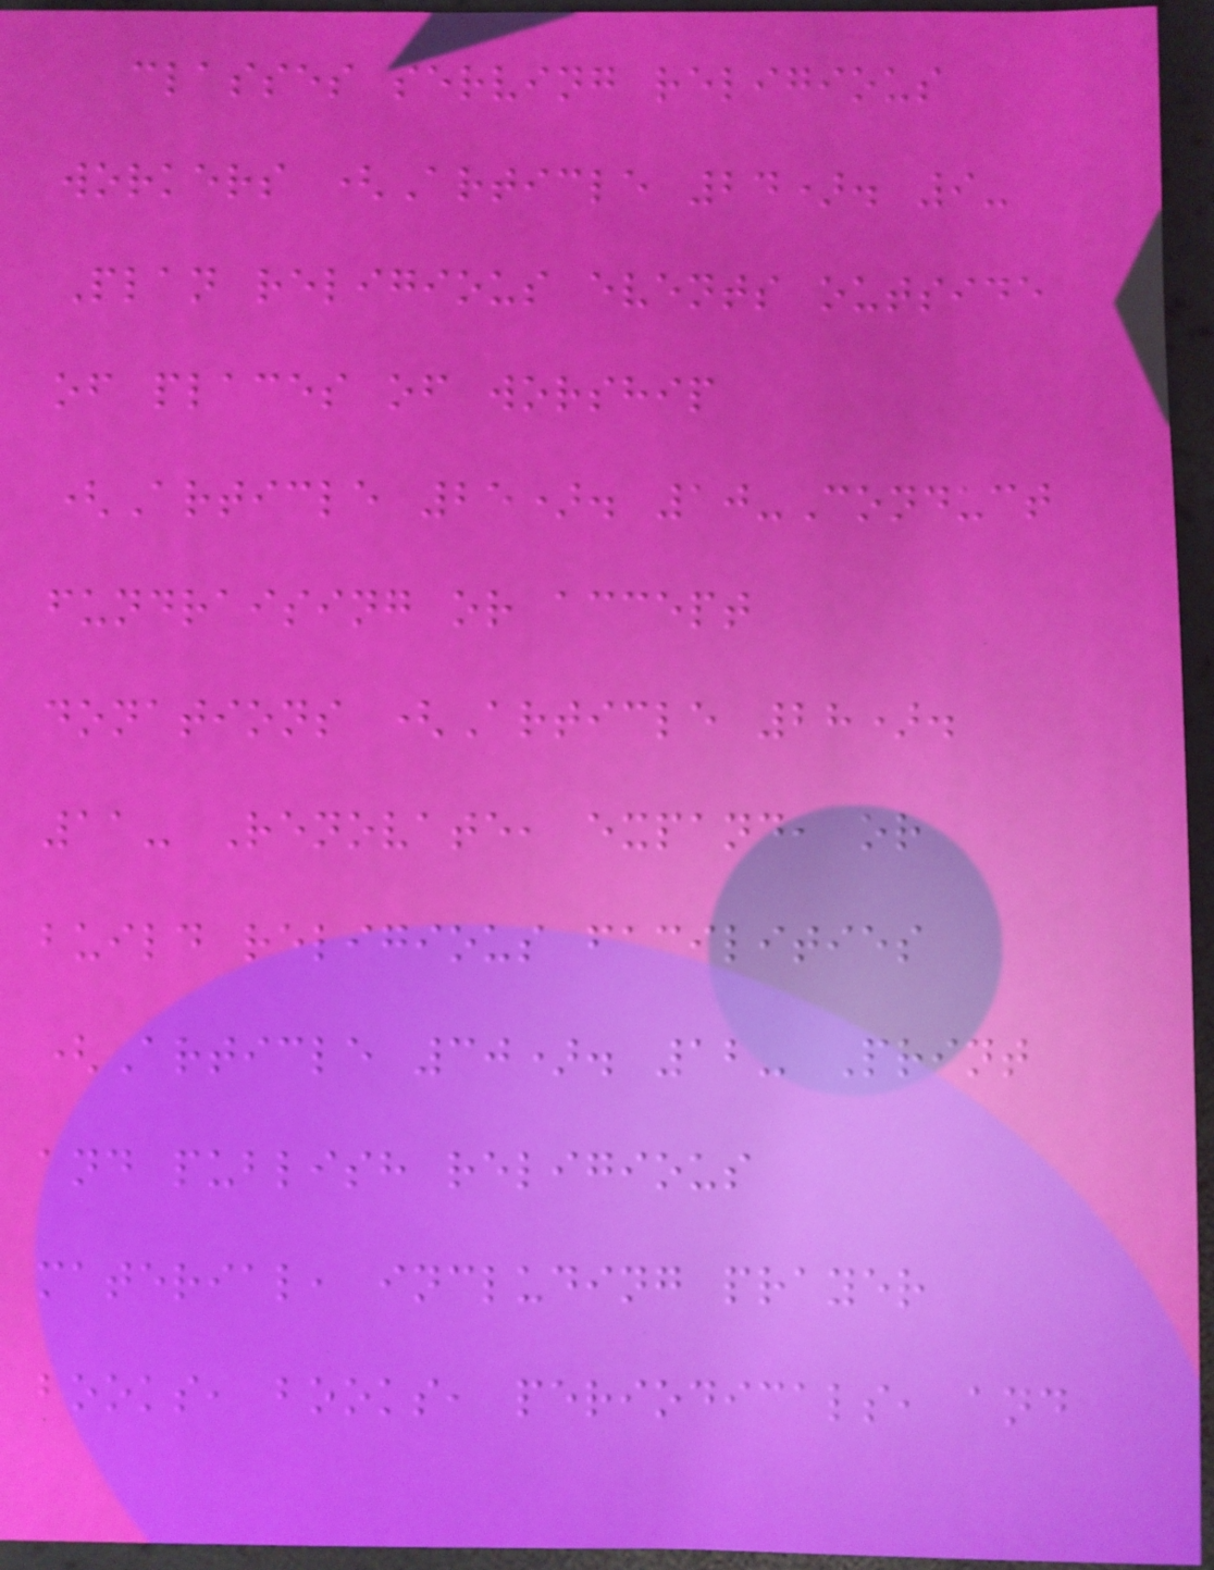classes serving religious
workers (Article 24). 9-
Plan religious events outside
of places of worship
(Article 25). 10-Conduct
fundraising or accept
donations (Article 28).
11- Renovate, expand, or
build religious facilities
(Article 30). 12- Print
and publish religious
material, including prayer
books, books, periodicals, and
